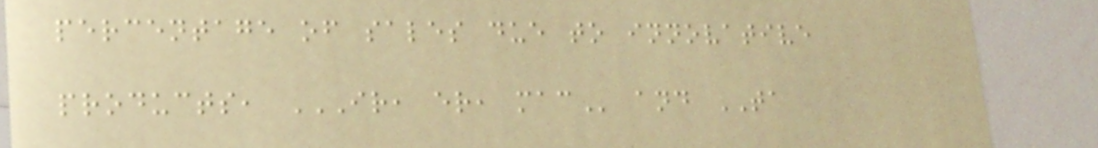percentage of sales due to innovative
products, IR, ER, MAC and TA
